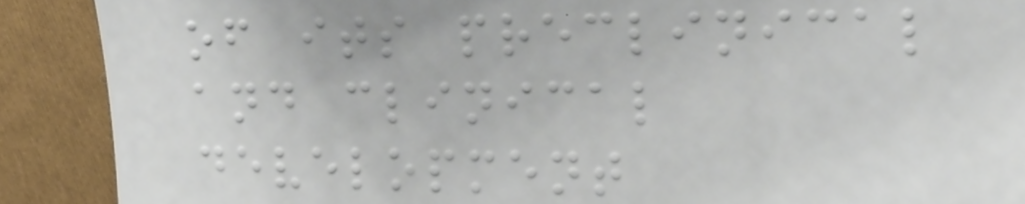of its preclinical
and clinical
development
